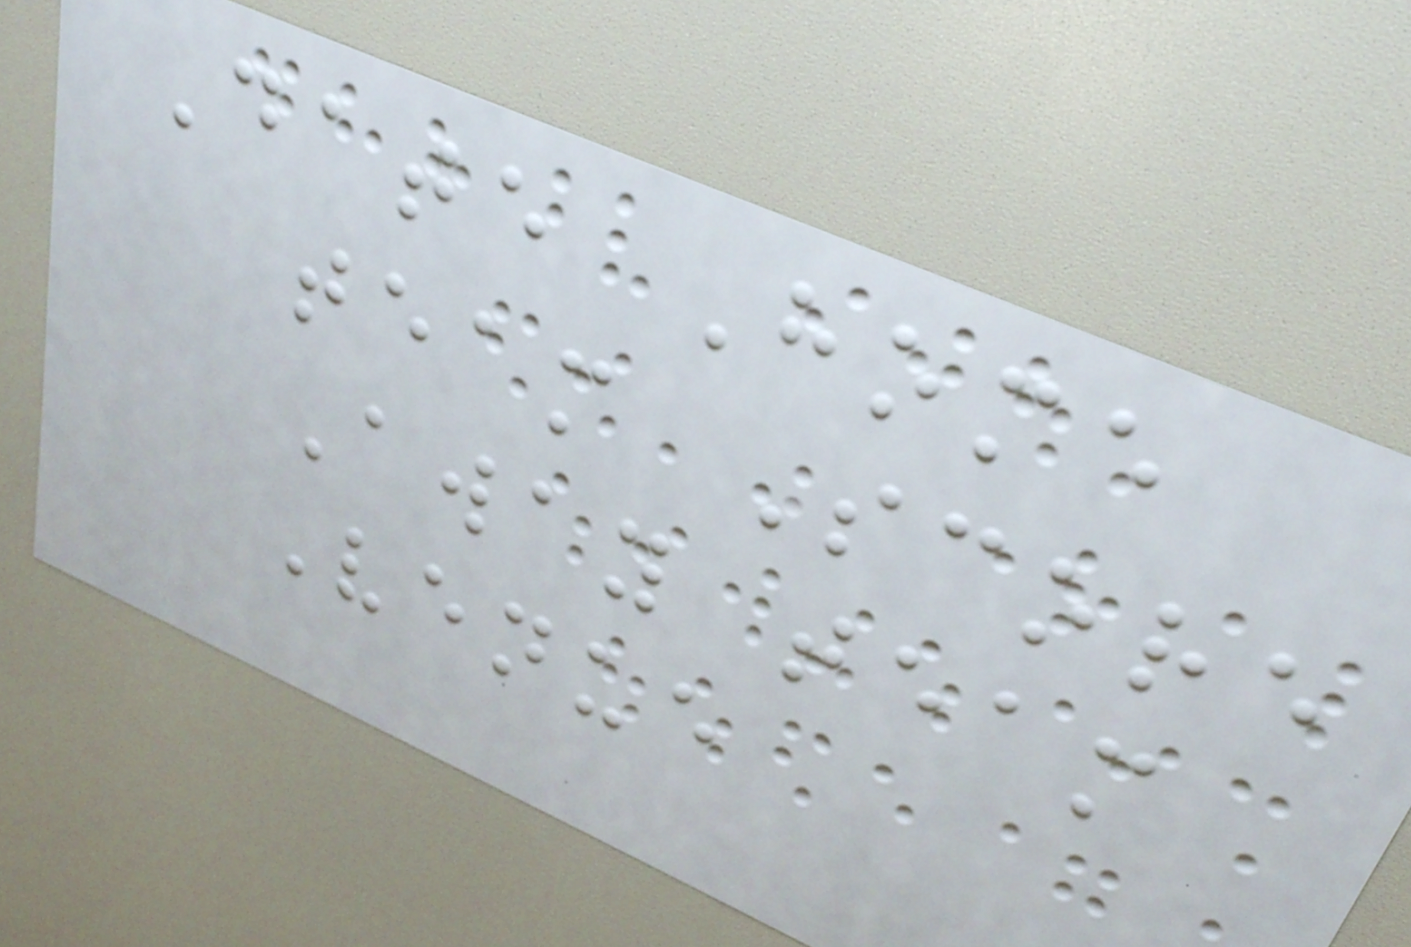Date Home
team Score
Away team
Venue
